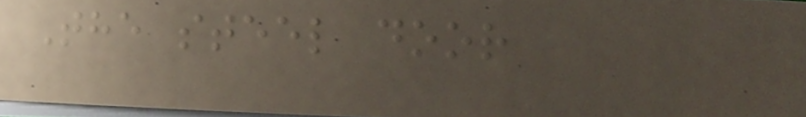The steel door
